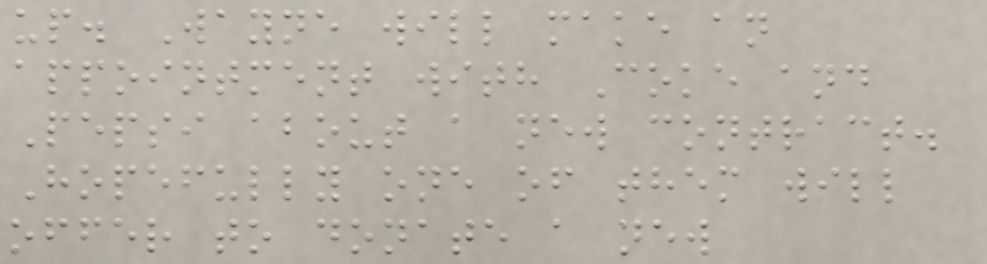up. Wayne will make an
appointment with Coke and
Pepsi about a new contract.
Hopefully one of them will
offer to donate a new
